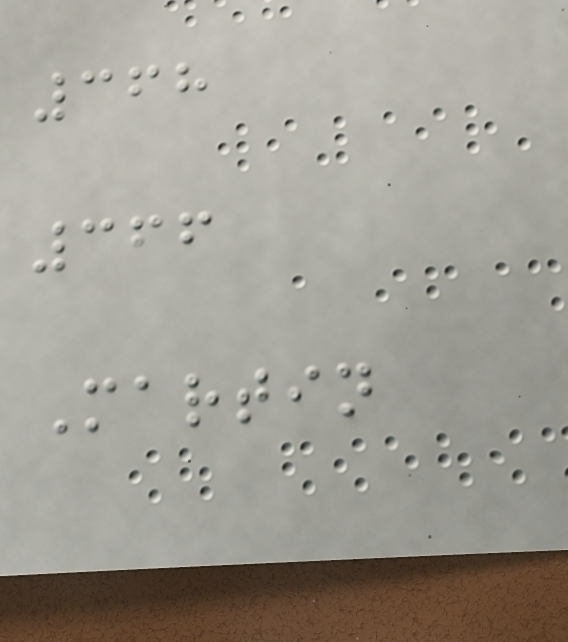368
366
Martin
